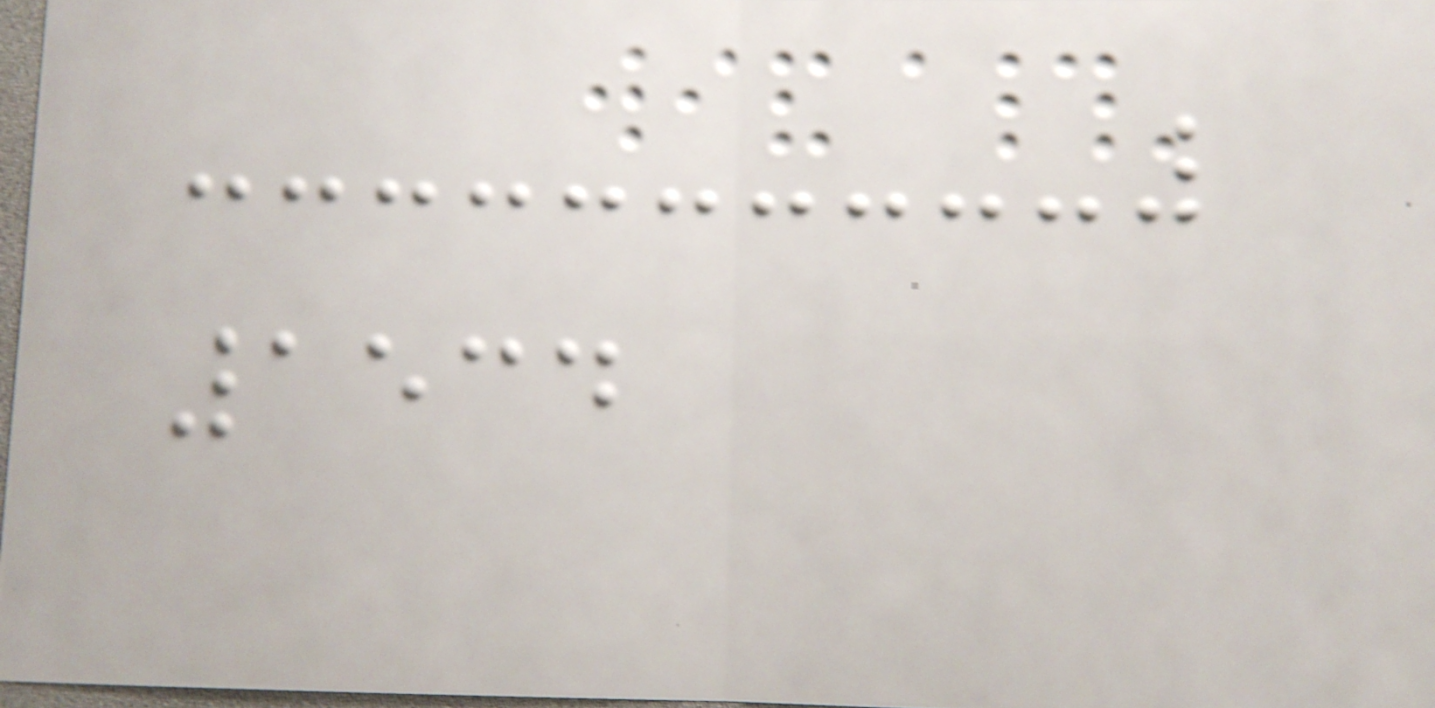1534
